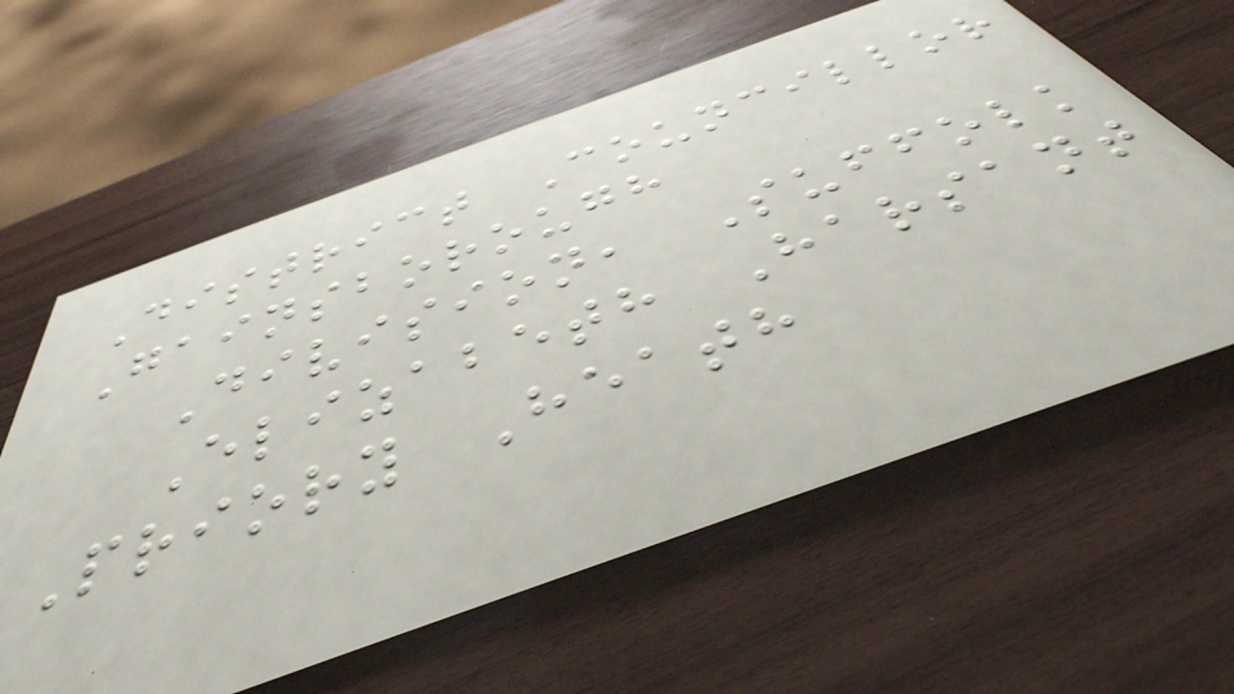District Councillor
Gainsborough
Division, Suffolk
Elizabeth Harsant
Priory Heath
